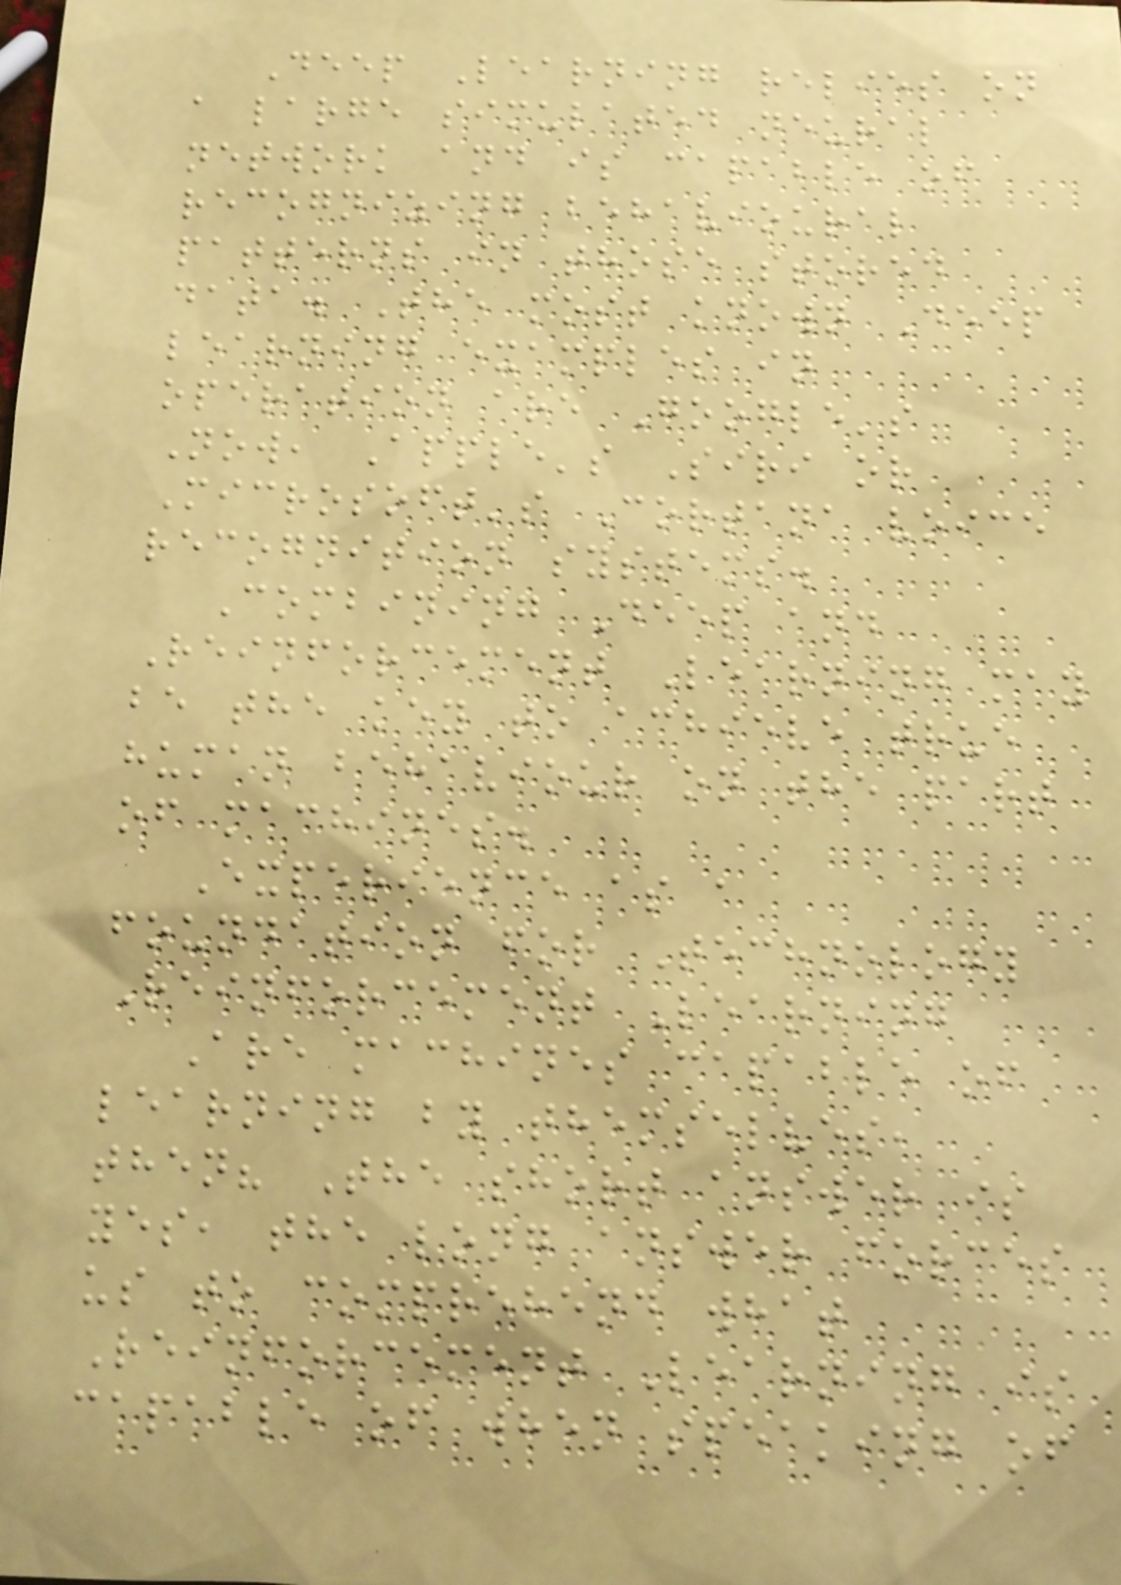Deep Learning relies on
a large simulated neural
network and is capable of
recognizing behavioural
patterns in those stored
data. The most known Deep
learning examples in
operation are Google's
Now, Apple's Siri or
Microsoft's Cortana voice
recognition systems.
Combining Deep and
Reinforcement Learning may
be the key to achieve true
human behaviour on the part
of machines.
Experience as a
foundation for Technology
Reinforcement Learning
Are machines capable of
learning by themselves,
then? The short answer is
yes, the long answer forces
us to comprehend what
Reinforcement Learning is
capable of when speaking of
